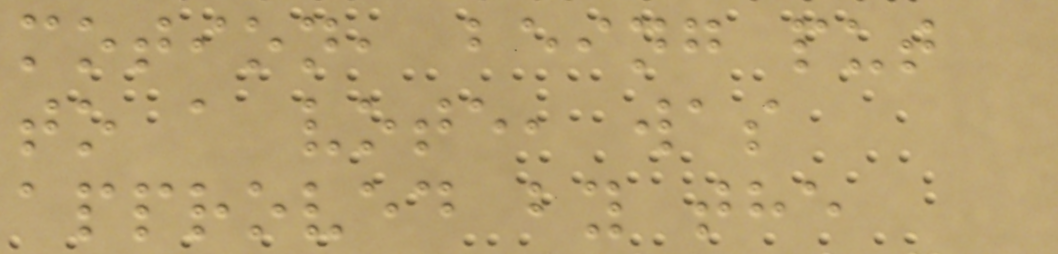motion, being put
to a vote, was
approved by the
